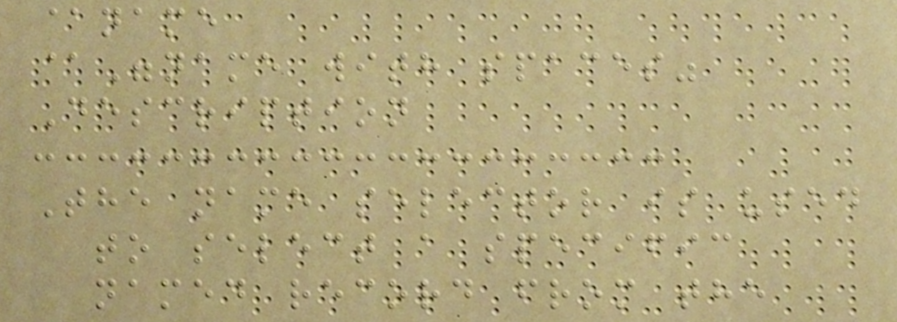@name
@"name with spaces"
Description
The name selector is used
to select a specific
named record from the
